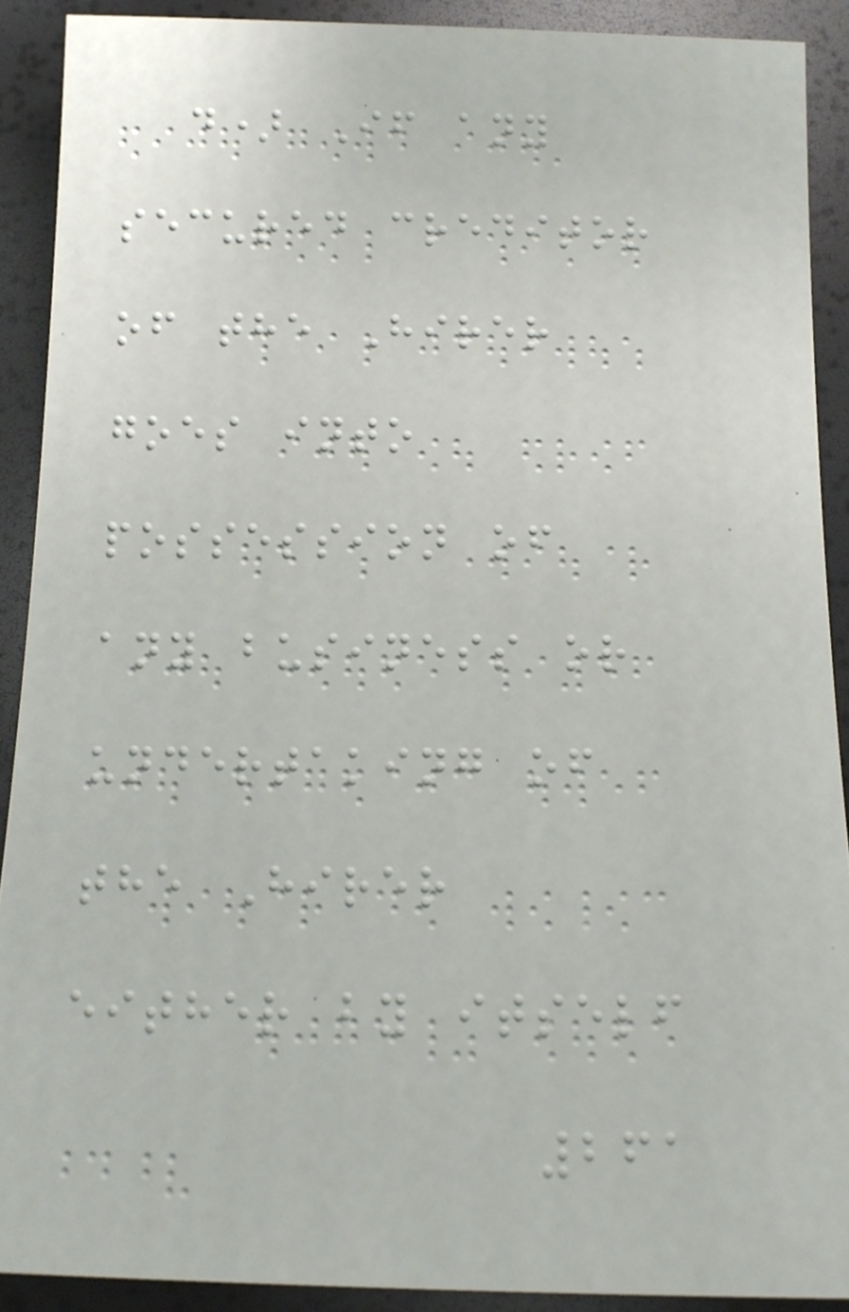d) If any
secured creditor
of the Hirer
goes into
possession of
any business or
undertaking of
the Hirer
either by itself
261
